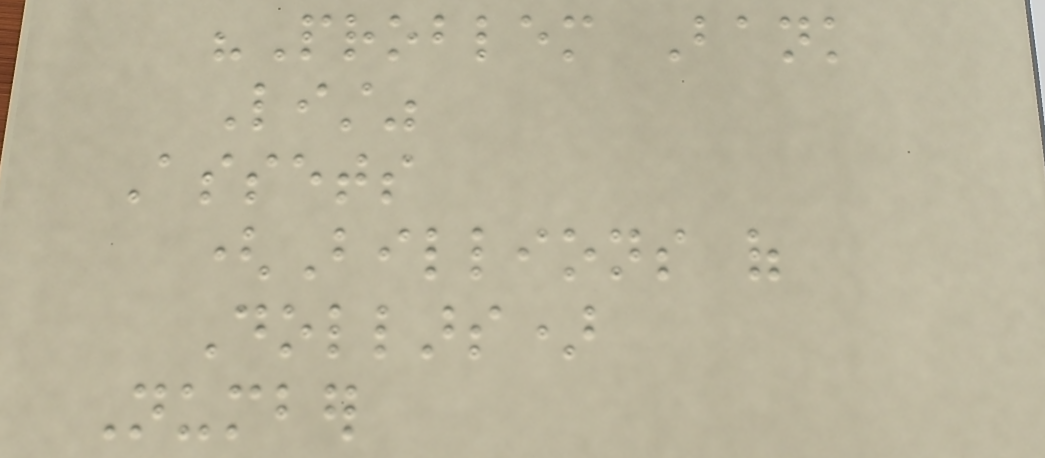"Problem Bank
List"
Assets
(Billions of
Dollars)
Number
